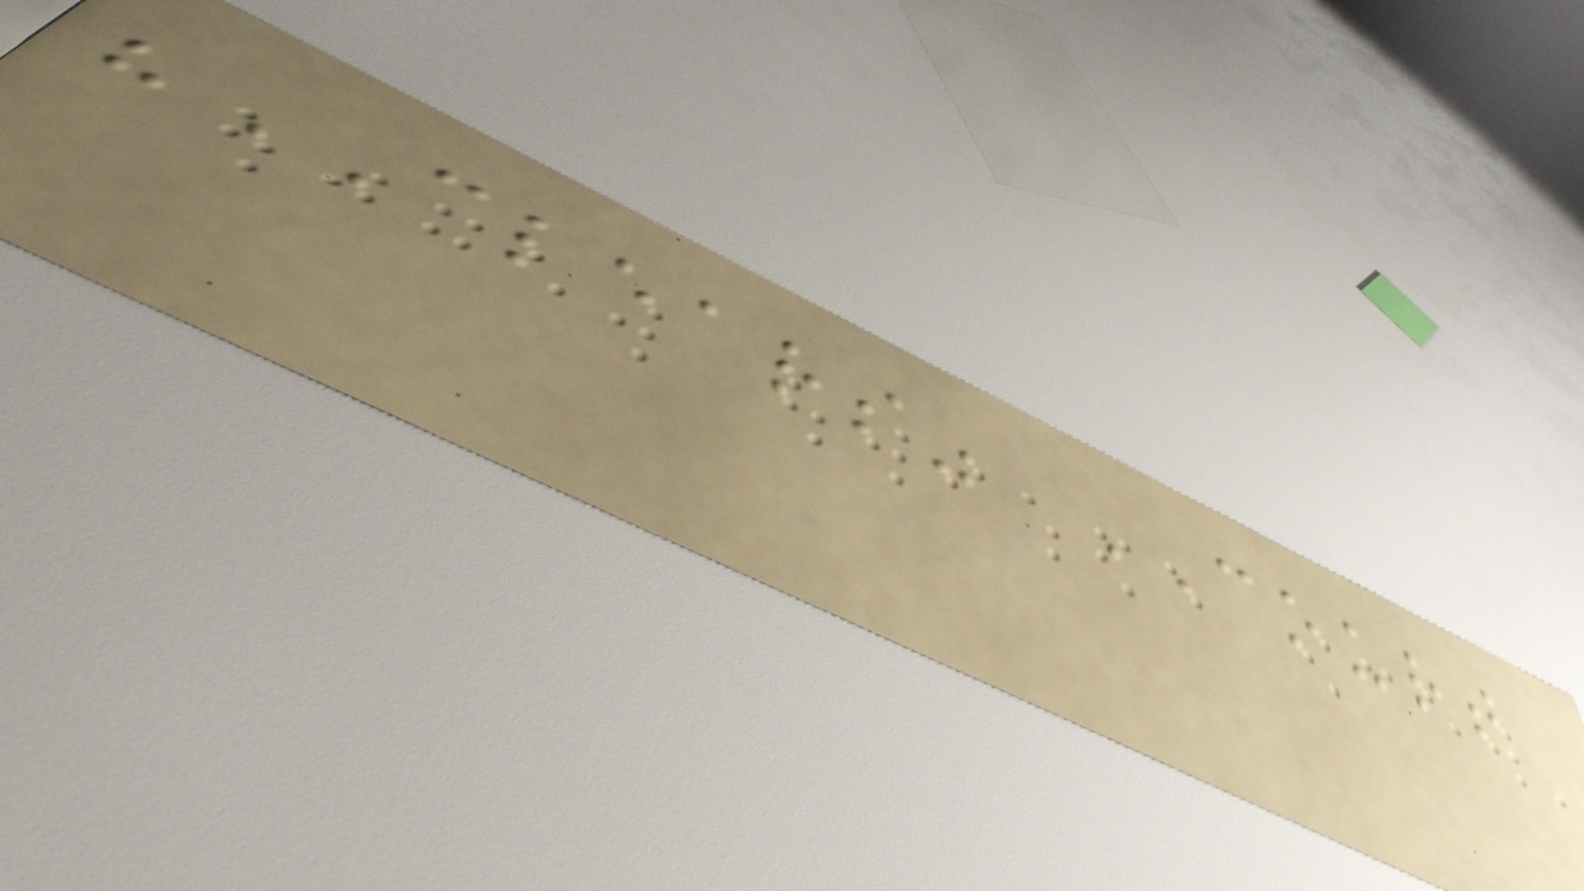"CLEARS" COURT
